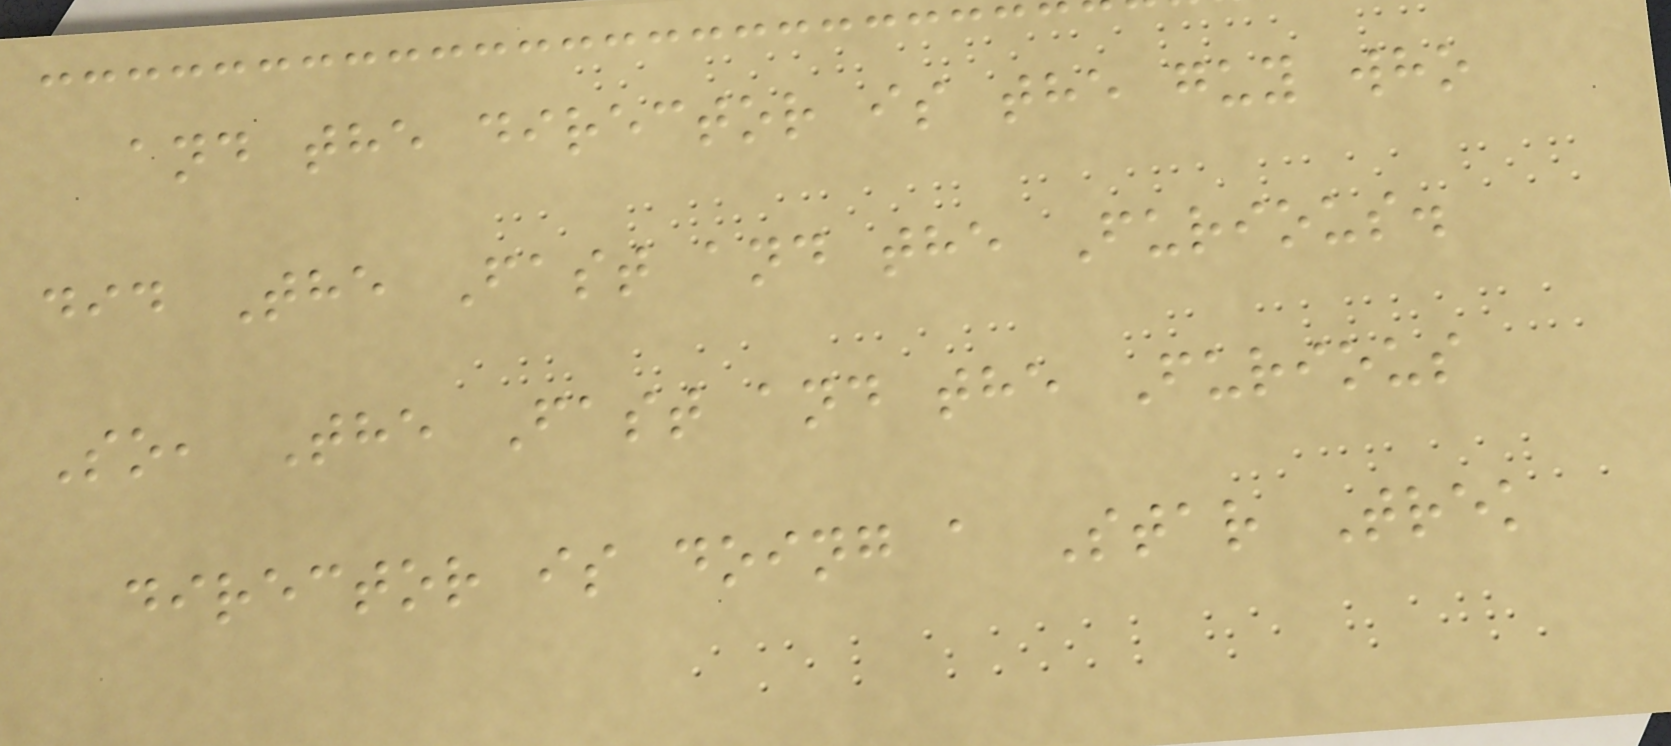and the director is the guy who
did The Fast and the Furious.
So, The Fast and the Furious
director is doing a Star Trek
